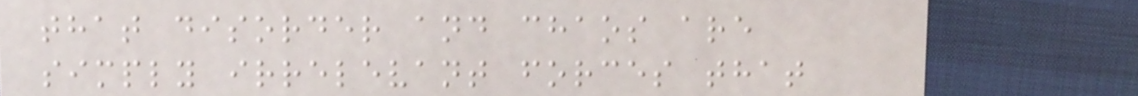that disorder and chaos are
simply irrelevant forces that
